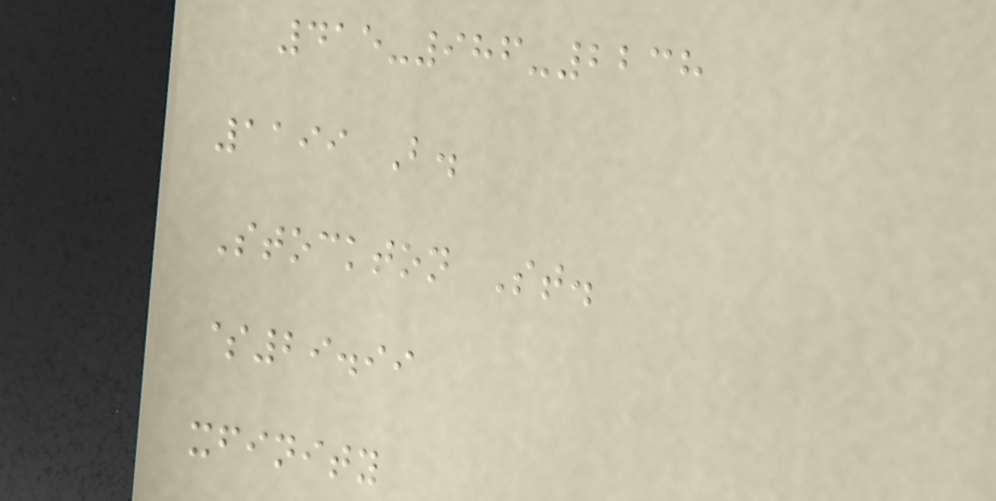415-986-2238
1199 B.
Stockton St.
$29.99
xfinity
